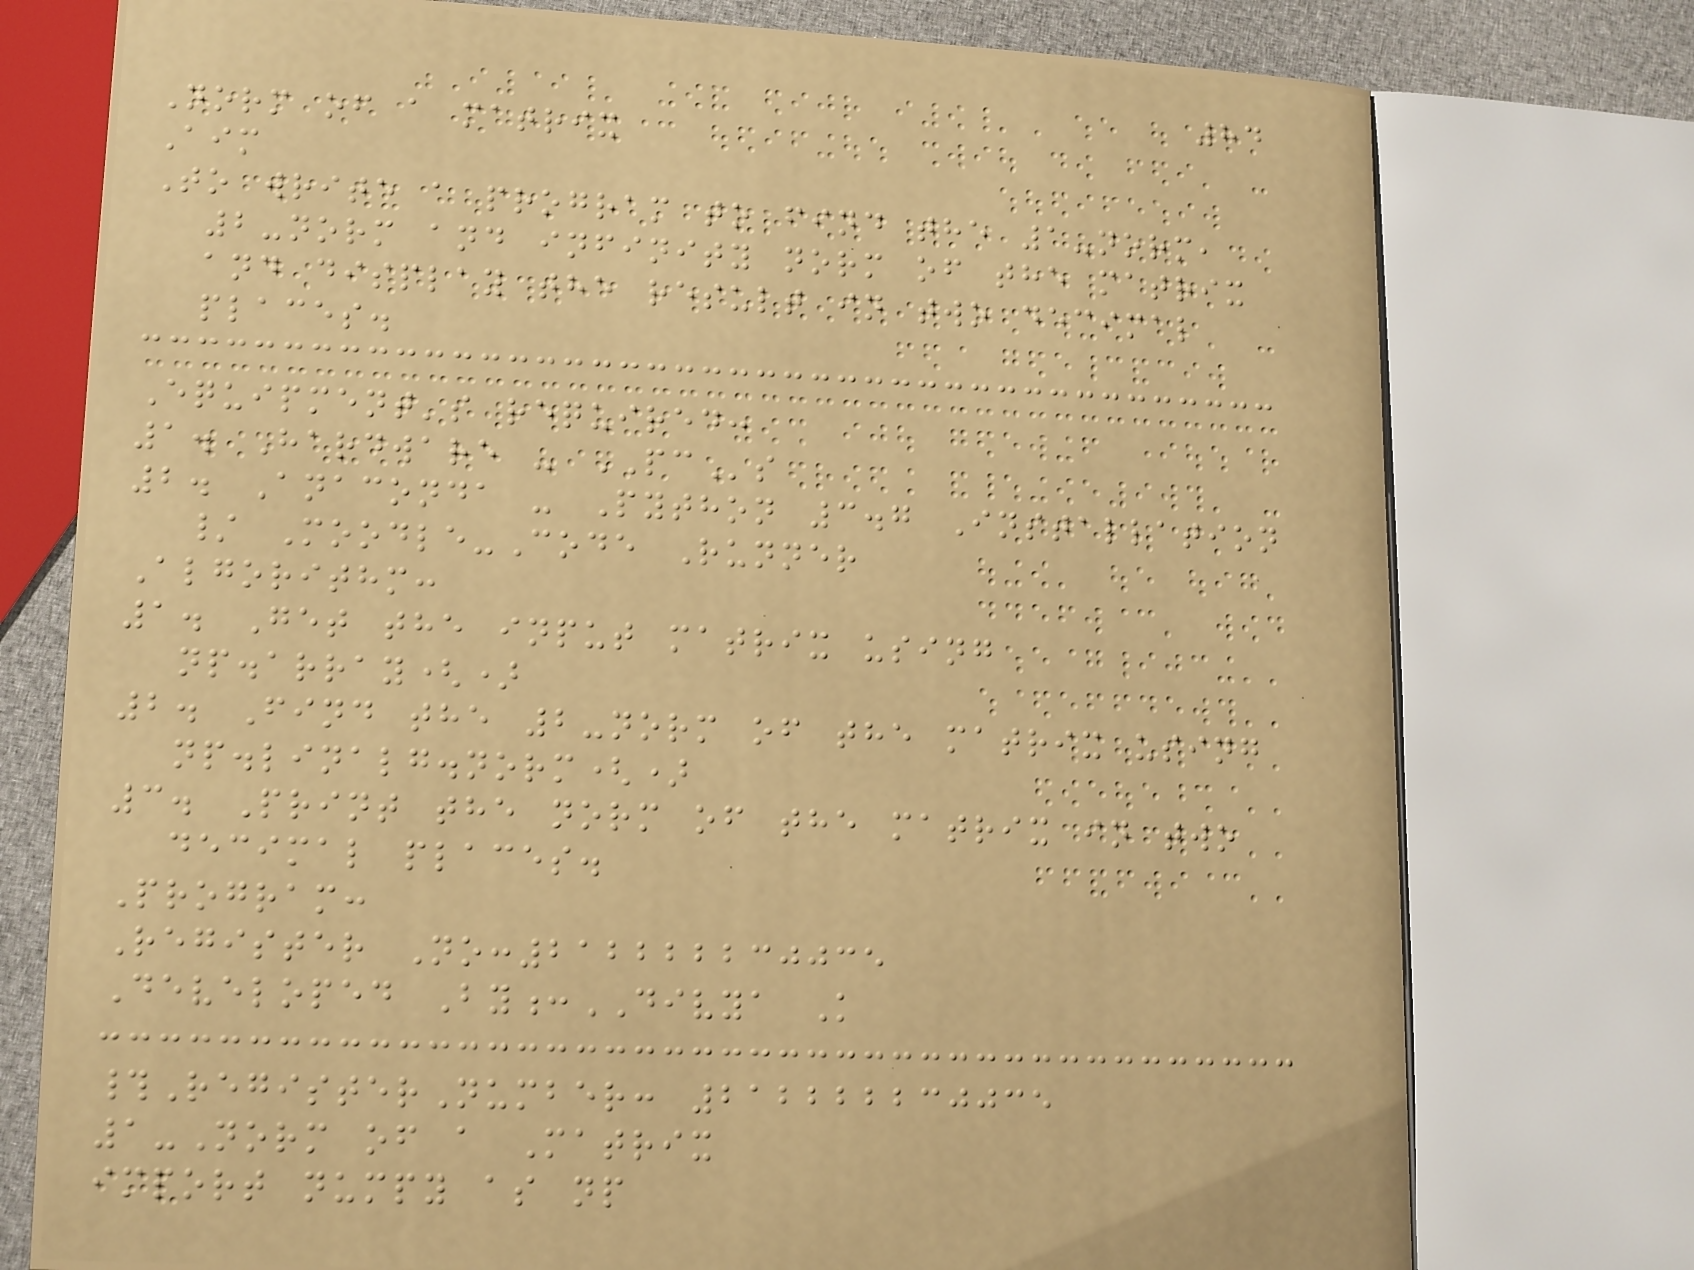84
Norm of a matrix
Aim
To write a program to find the 1-norm,
2-norm and infinity norm of the matrix
and display the result in two decimal
places.
Equipment's required:
1. Hardware - PCs
2. Anaconda - Python 3.7 Installation
/ Moodle-Code Runner
Algorithm:
1. Get the input matrix using
np.array()
2. Find the 2-norm of the matrix using
np.linalg.norm()
3. Print the norm of the matrix in two
decimal places.
Program:
Register No:212222230035
Developed By:DIVYA K
#RegisterNumber: 212222230035
1-Norm of a Matrix
import numpy as np
